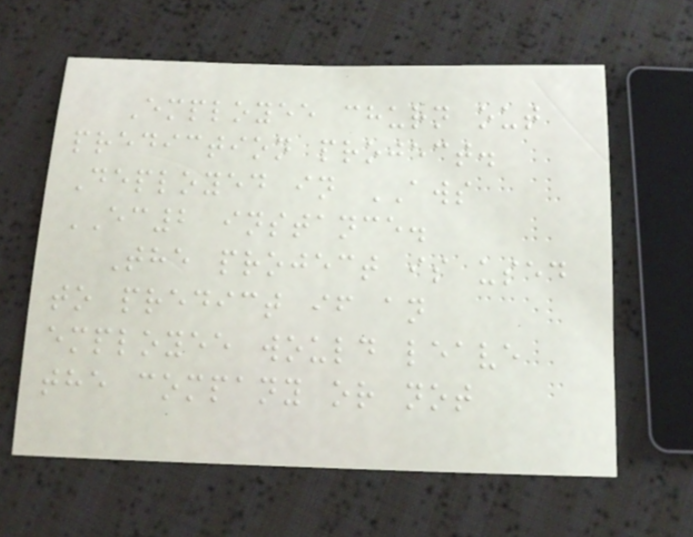Employee churn out
prediction project.
Deployed in AWS
EC2 instance.
The project is used
to predict if an
employee would leave
the company or not
